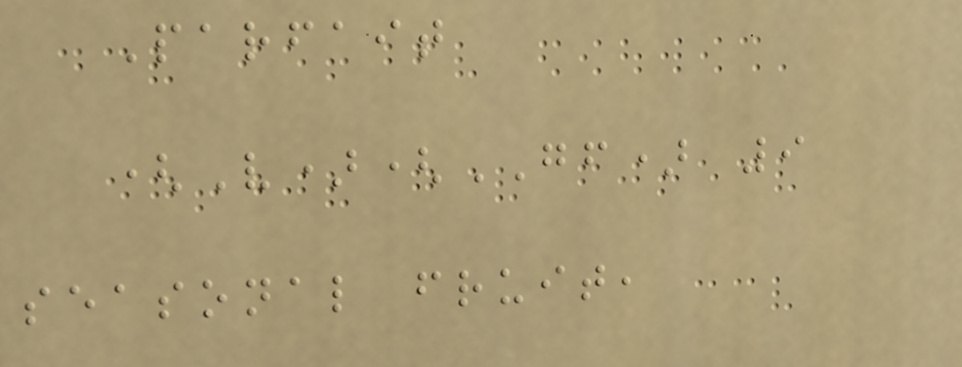Parfait
(V)(GF) 9
seasonal fruit,
